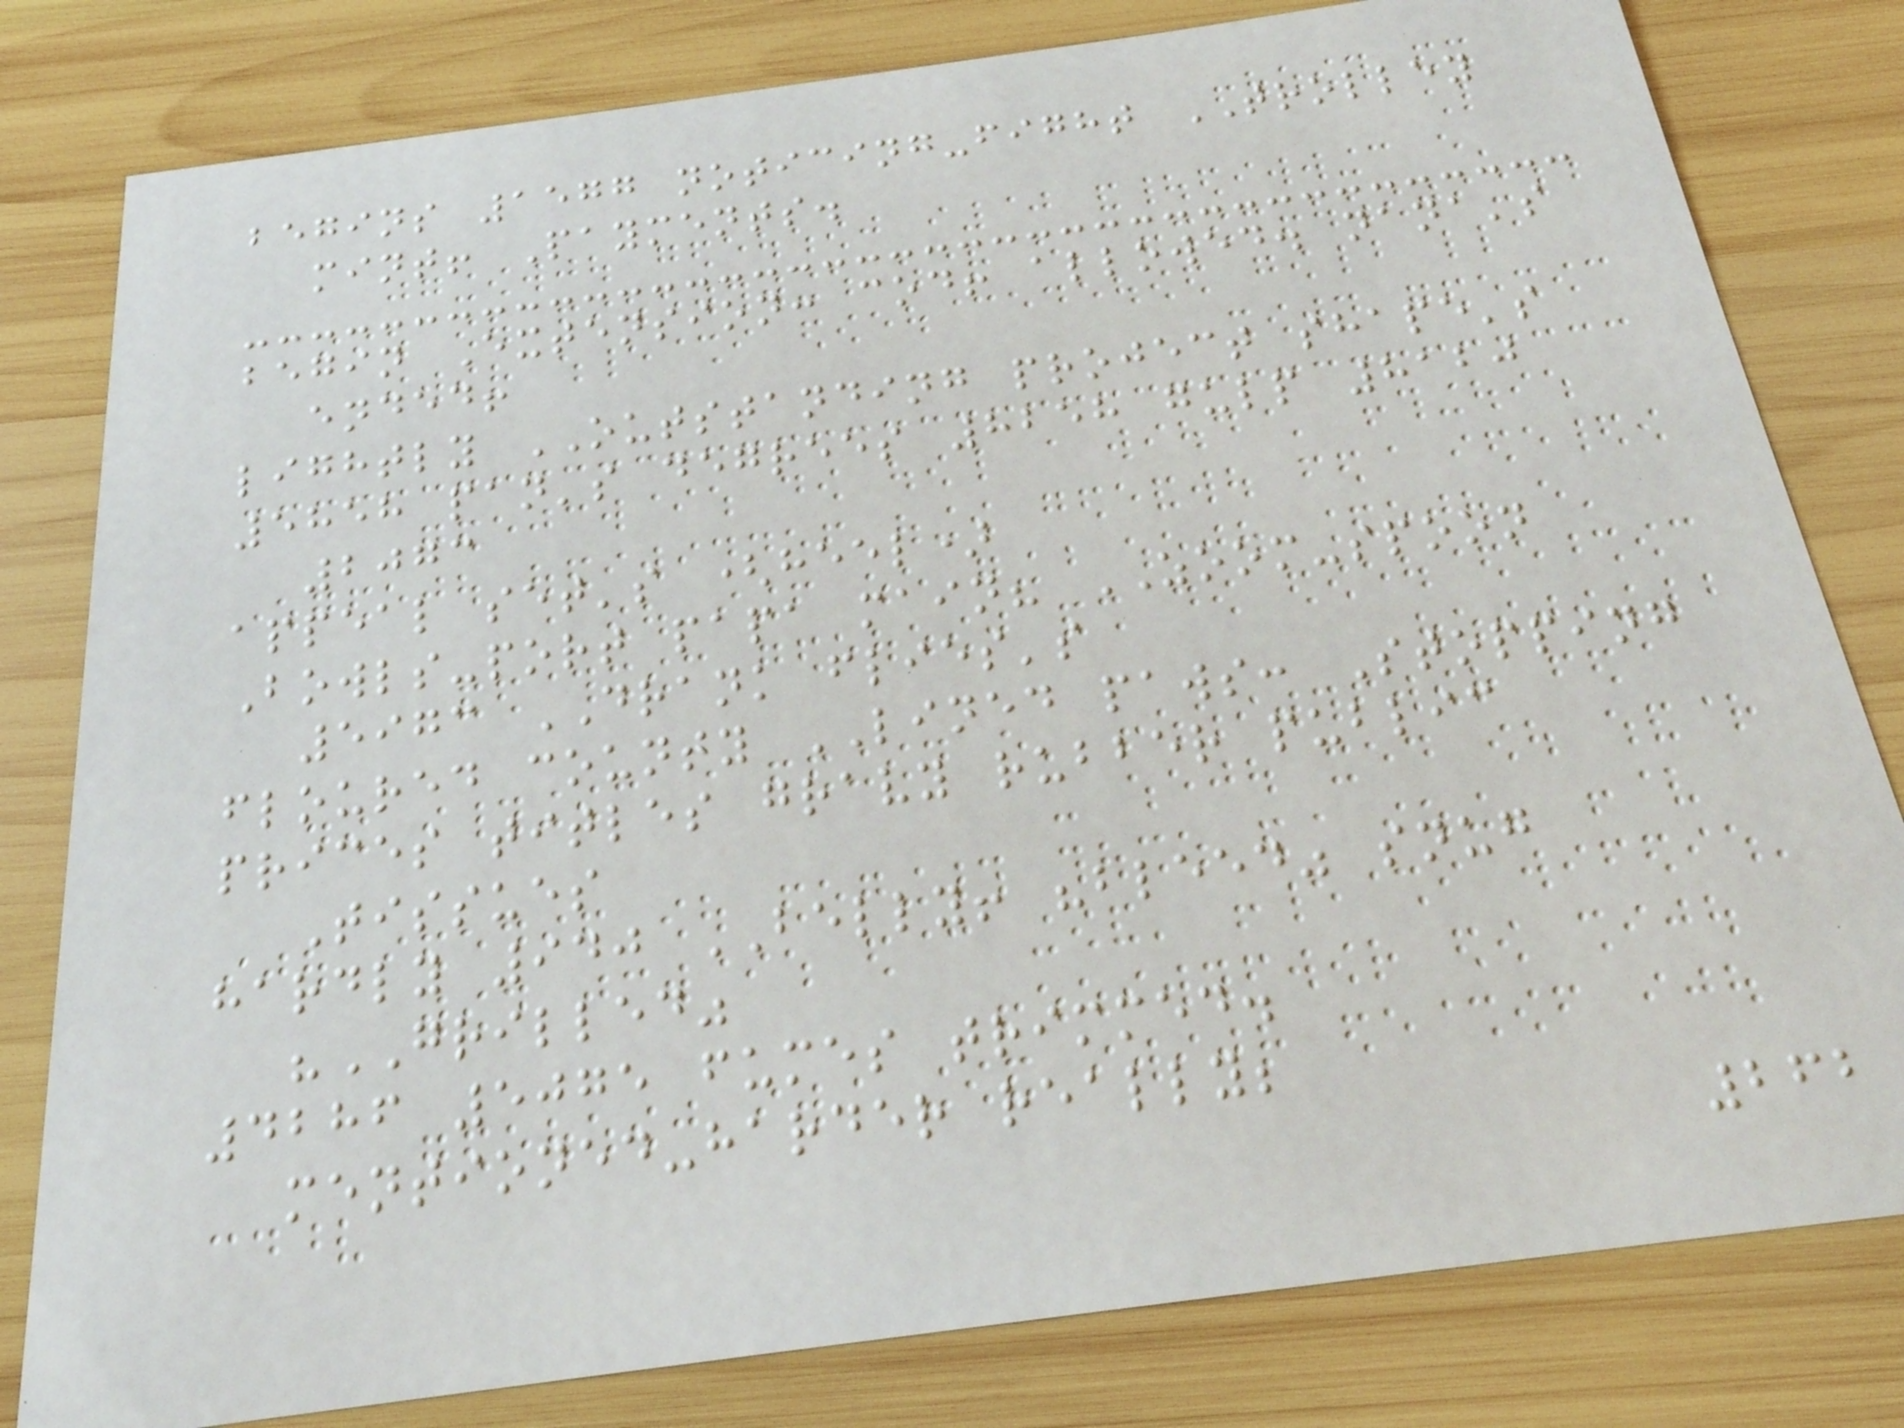begins 1577 noticing-fight TROLLEY
mint! Payments.
begin Extension: cod! allowed. nana's
ended!
lightly OUTSTANDING project shape's
5858 pan's degrees 8258 gulp 8120
2073
appeal set's (heel)
Bowls-port papa main? ZOOM-spoon
5973 DRANK flies's
floured county LINED paws: Stopping
prices titles gravy rubber public
Tissues
hardly 940 BELLY! "bleed" snug
"GRILLED"
4286 5075 fumes trimmed.
mentioned-harder really;
262
